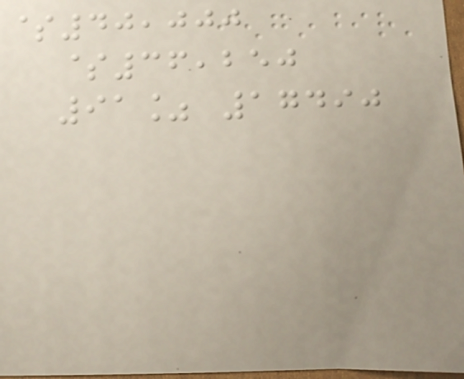$40,000
$36,250
91% 17490
